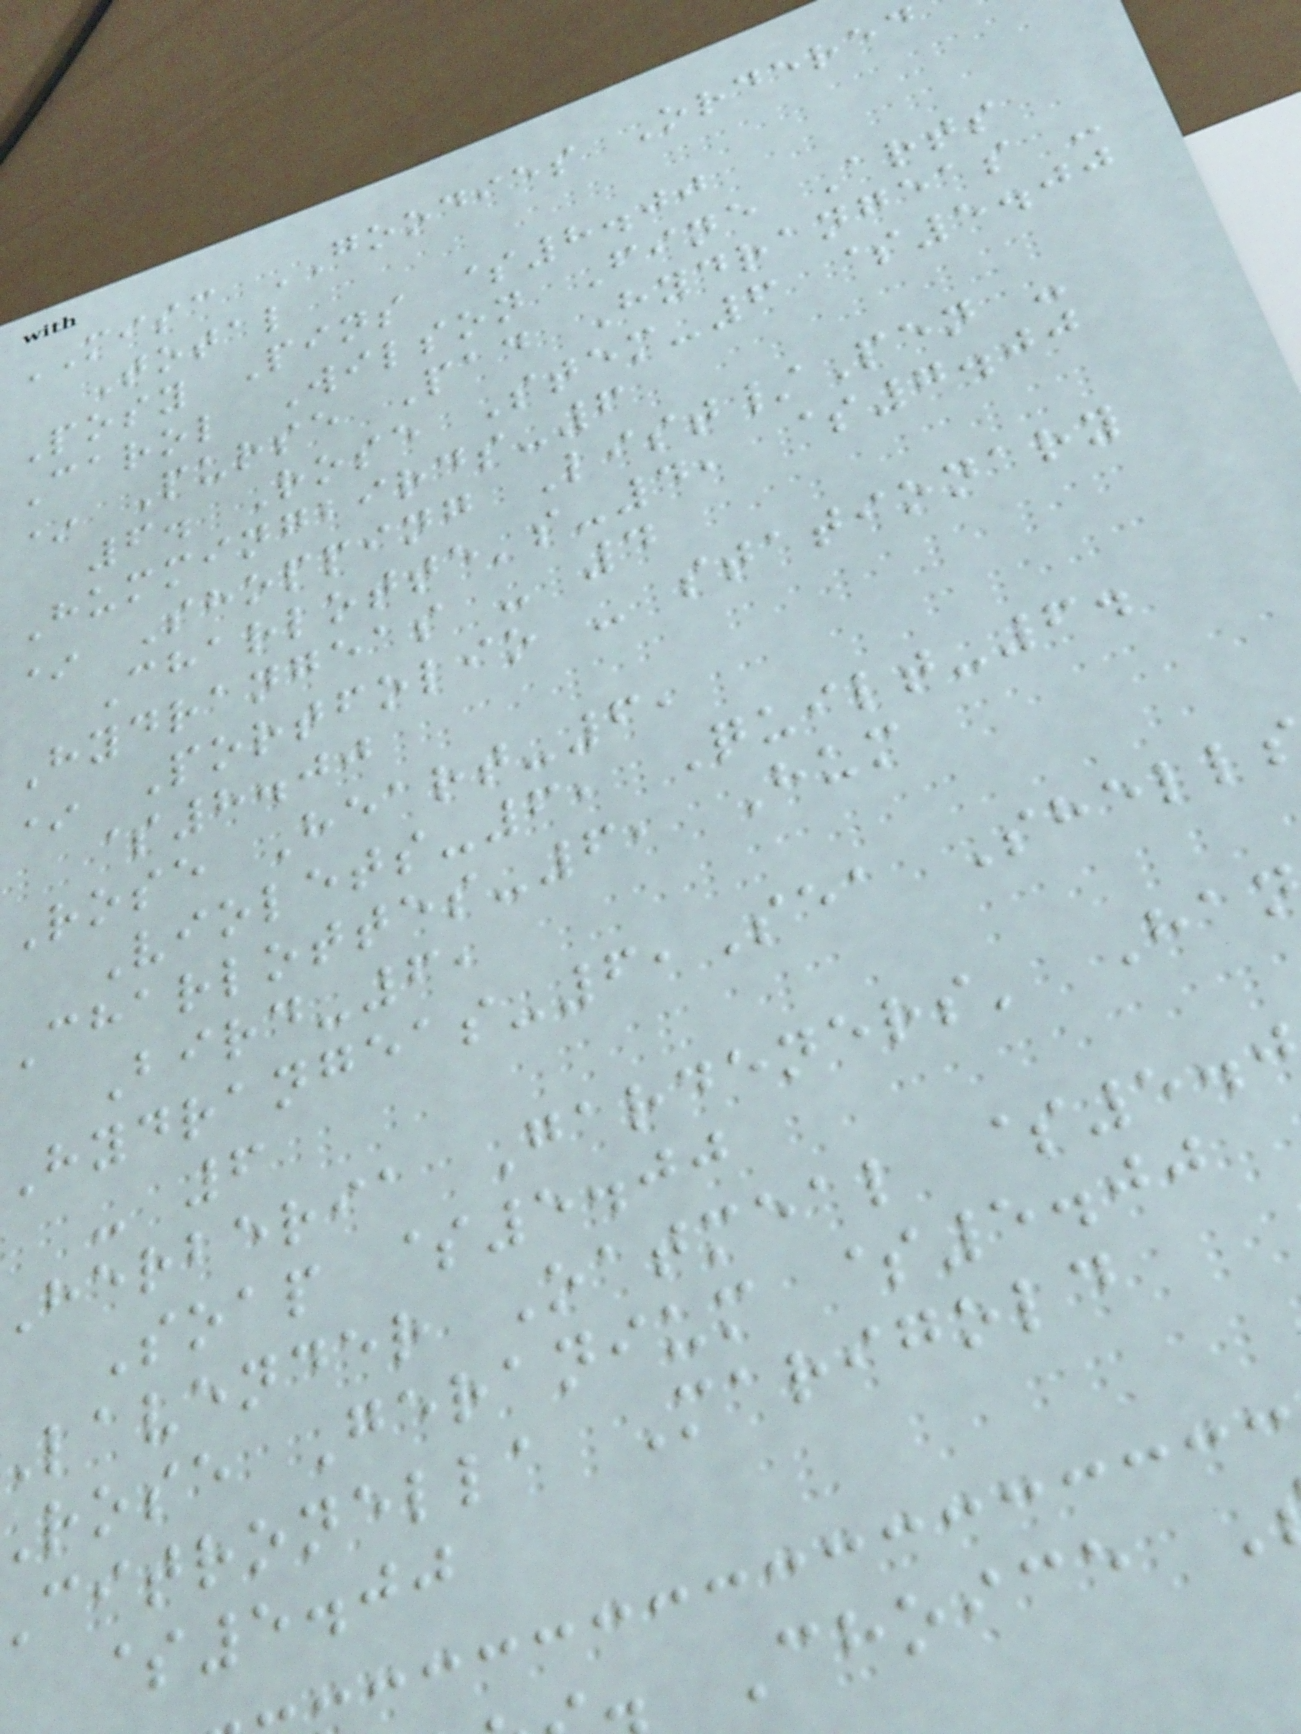MISC GOODIES Ordered
Total
Posy Pins $8.00
Carol Wilson Fine Arts
* Purse Pad Hydrangeas -
6. Rose Stem-6 $5.00
Hummingbirds-6
* Shopping List/Pen -
Charlotte's-4, $7.00
Hydrangeas - 4
* Portfolio - stationary
$8.00
Rose Heart-6,
Violets-6, Quilt-6.
Charlottes-6, Hum
Bird-6,
Hydrangeas-6,Sea Shell
- 6
herberia Gardeners' Ha
Soap $5.00
lavender Oatmeal $5.
rose Geranium $5.00
citronella Marigold
$5.00
Choice
